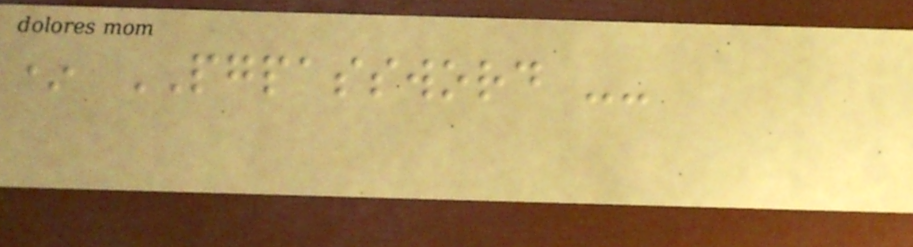* PGPASSWORD --
